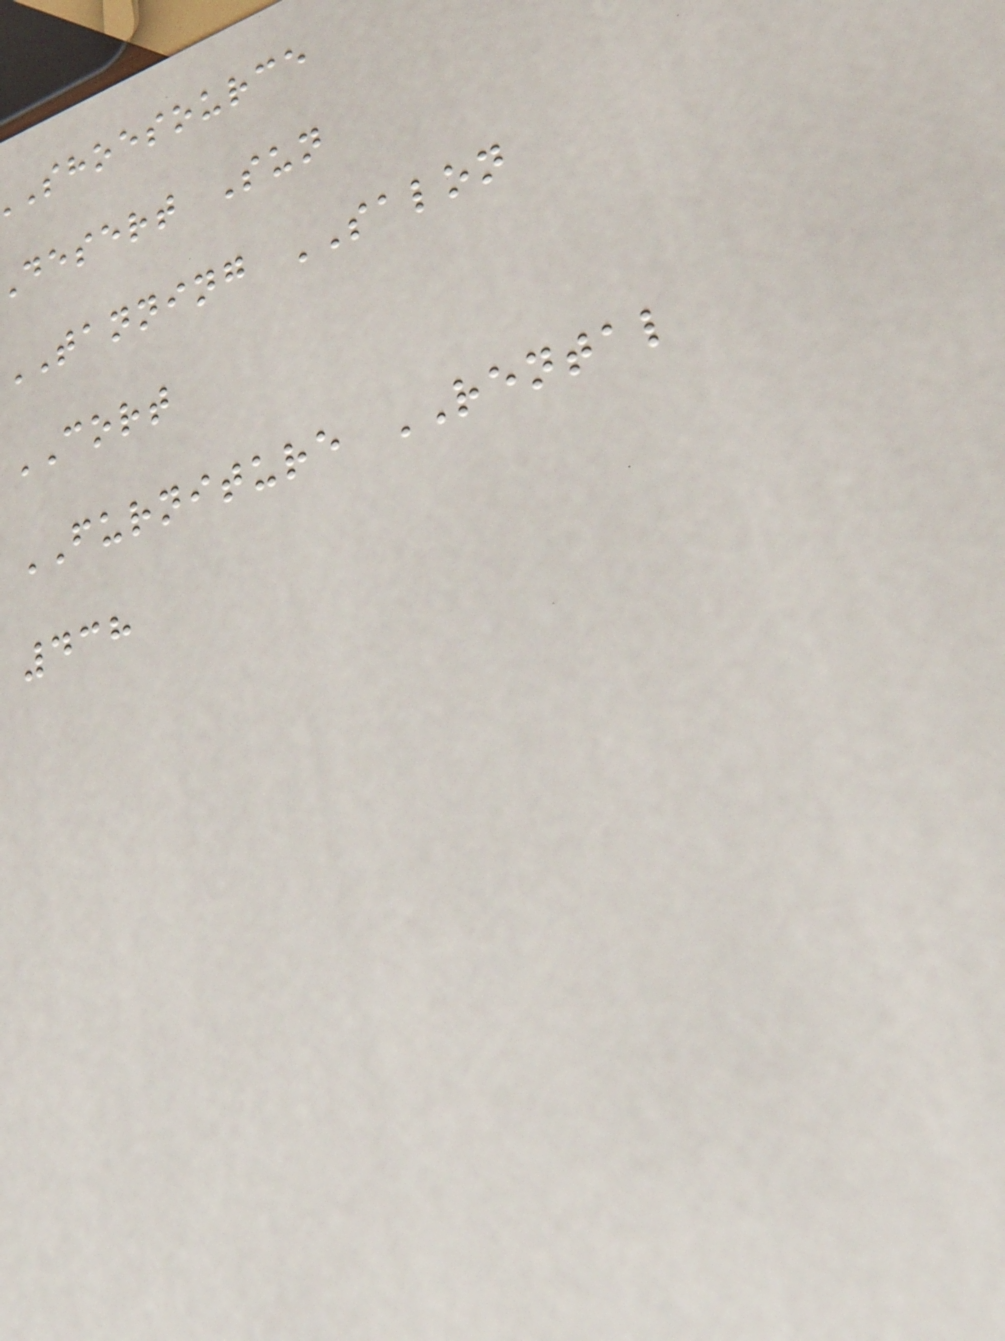shoesource
desert Sun
TANNING SALON
CORT
FURNITURE RENTAL
438
